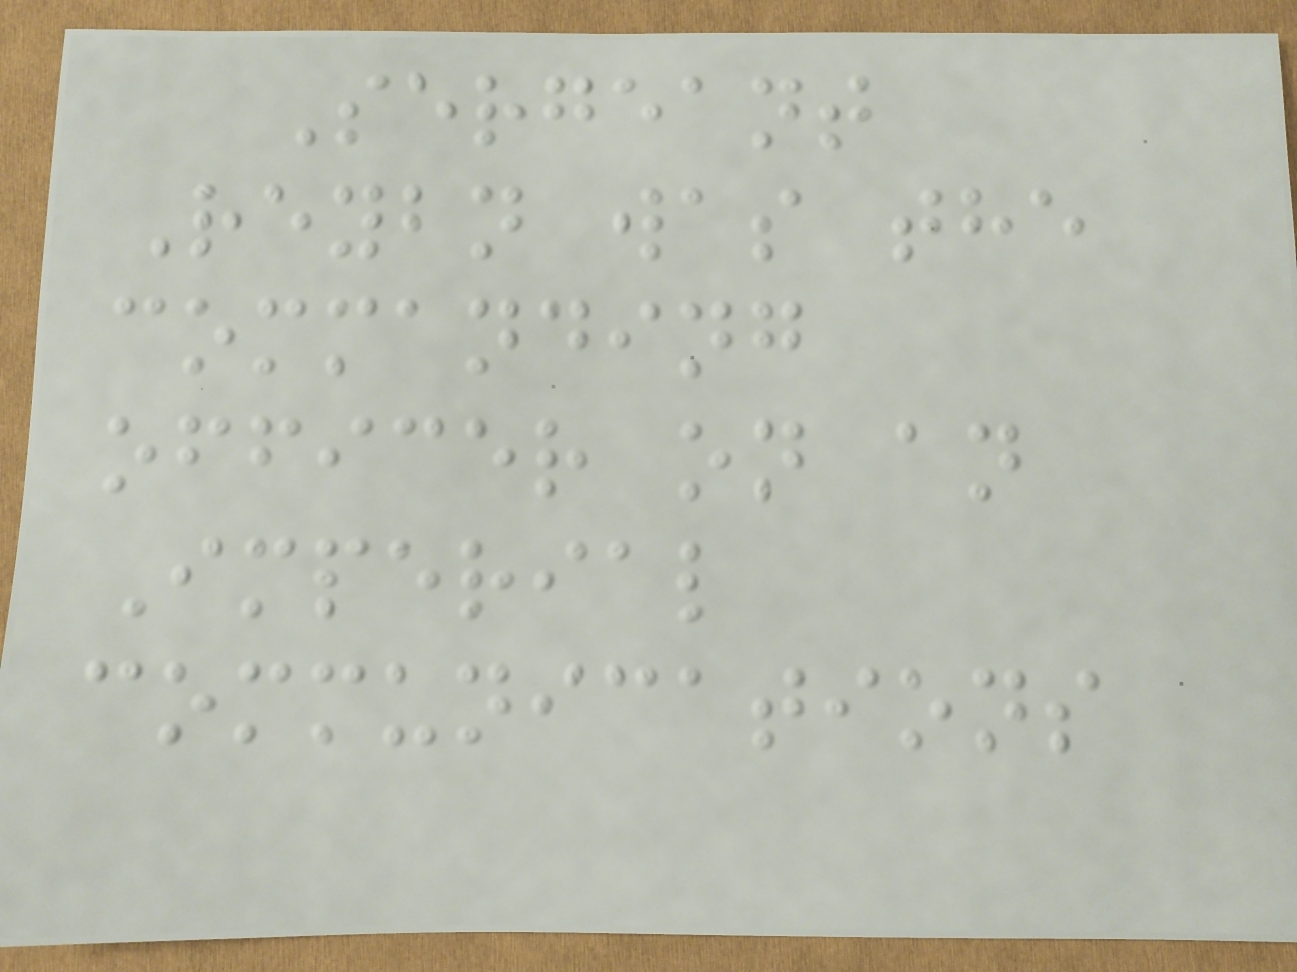Sergeant
Reybn was the
commanding
officer on an
Imperial
communications
